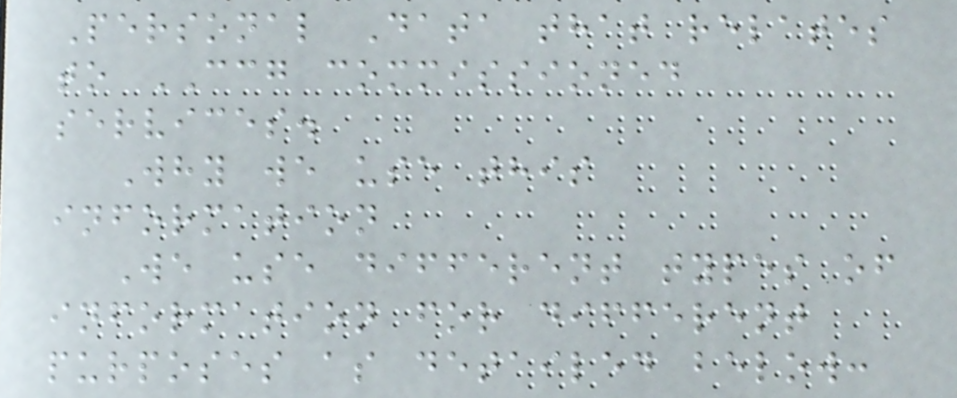Personal Data that relates
to CCG commissioned
services.
Why we use this
information
We use different types of
information for different
purposes as detailed below:
